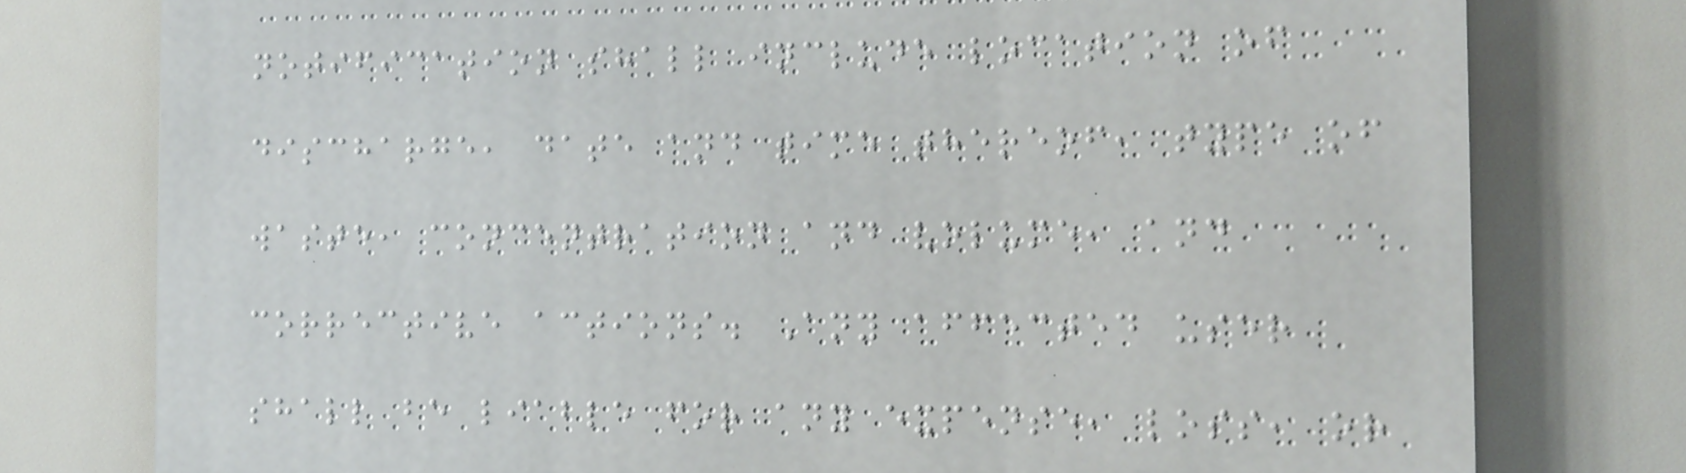notification shall include location of
discharge, date and time thereof, type of
waste, concentration and volume, and
corrective actions. Any affected user
shall be liable for any expense, loss, or
